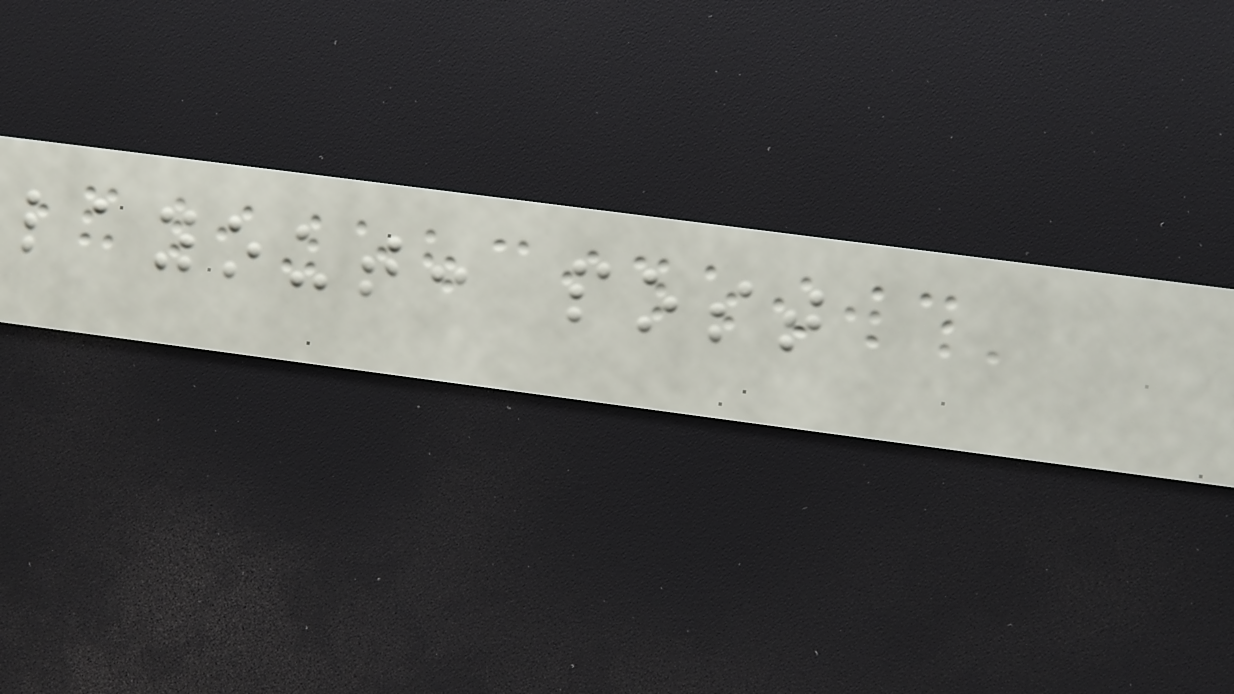layout: post
